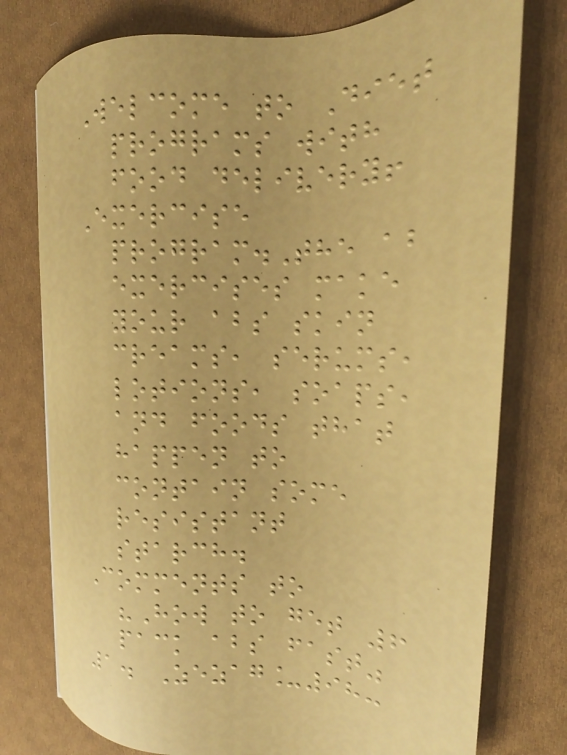Welcome to Diet
programs with
food delivery!
Exercise
program.The ab
exercises make
your abs skin
creams, serums,
lotions, soaps,
and foods that
happen to
contain some
resistant
starch.
Comments to
"How to get 6
pack abs fast"
1. Zezag_98:
